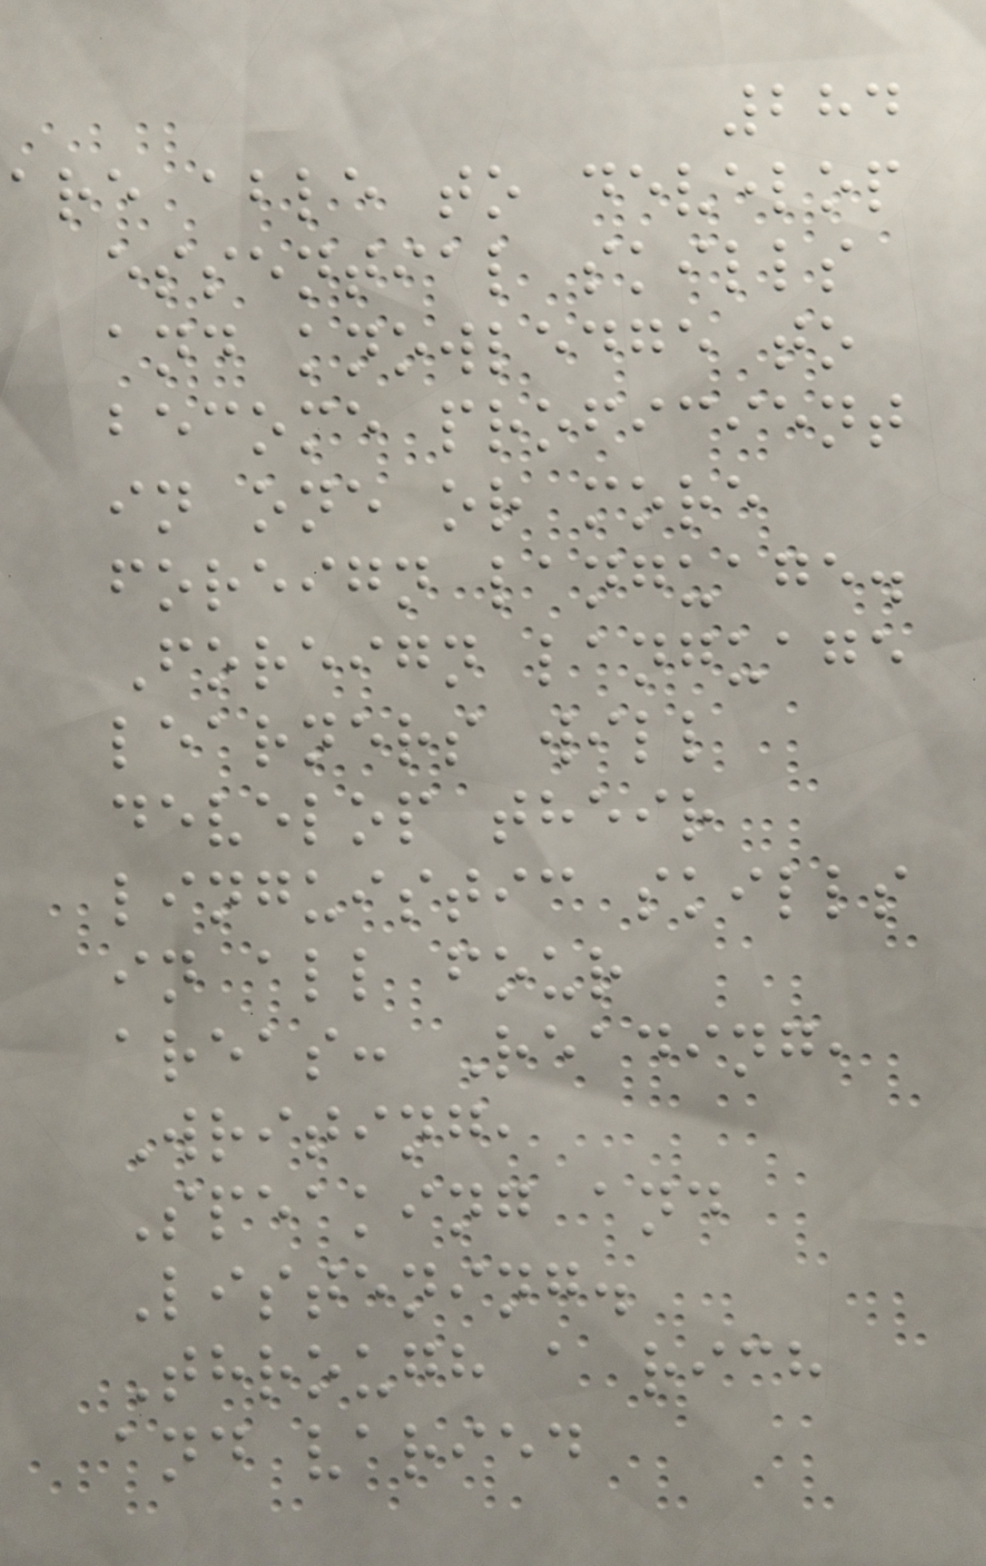284
are able to develop
essential skills
and knowledge to
become proficient
in one or more
foreign language.
Foreign language
learners will
develop their
linguistic skills
in all four
areas: Reading,
Writing,
Speaking and
Listening.
Through a rich
and varied
